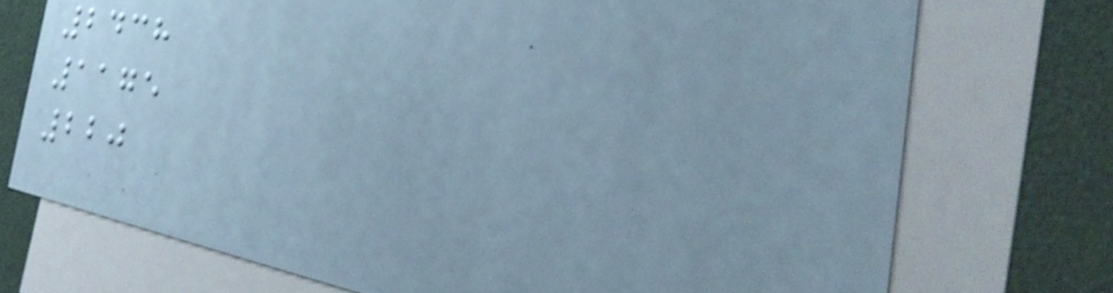2438
1175
220
